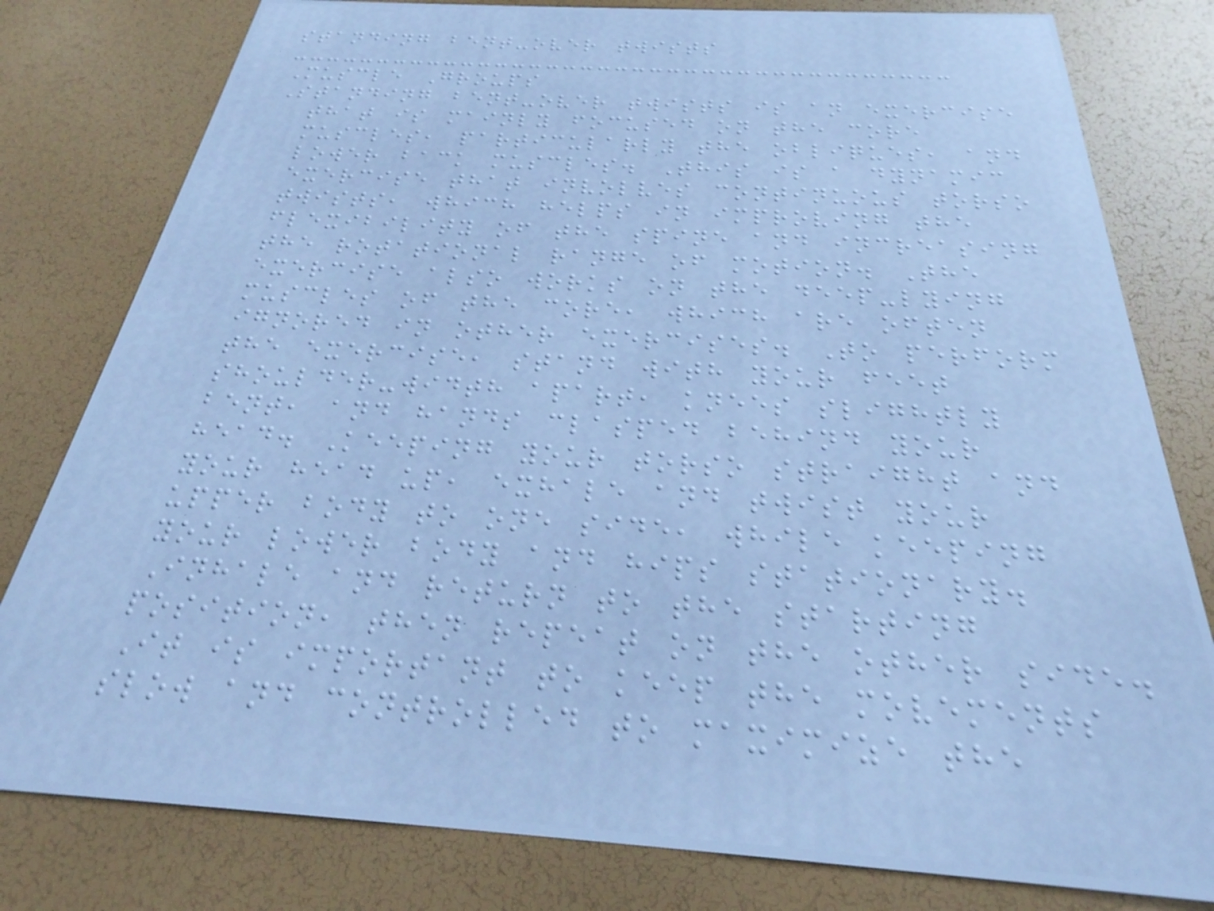standing bent-over twists
Muscle Groups
Standing bent-over twists is an exercise
that is mainly focused on the core
muscles, particularly the obliques, and
lower back muscles. This is a dynamic
exercise that involves continuous torso
twists, which helps in improving the
flexibility of the spine and increasing
the rotational range of motion. The
exercise also works on the deep-lying
muscles of the core, which are often
ignored in other exercises. To perform
the exercise, stand with your feet
shoulder-width apart, knees slightly
bent, and hands clasped behind your
head. Keeping your torso straight and
your head up, exhale and twist your
upper body to one side, while keeping
your lower body and hips stationary.
Inhale and return to the starting
position, then repeat on the other side.
It is important to keep the movements
slow and controlled to maximize the
